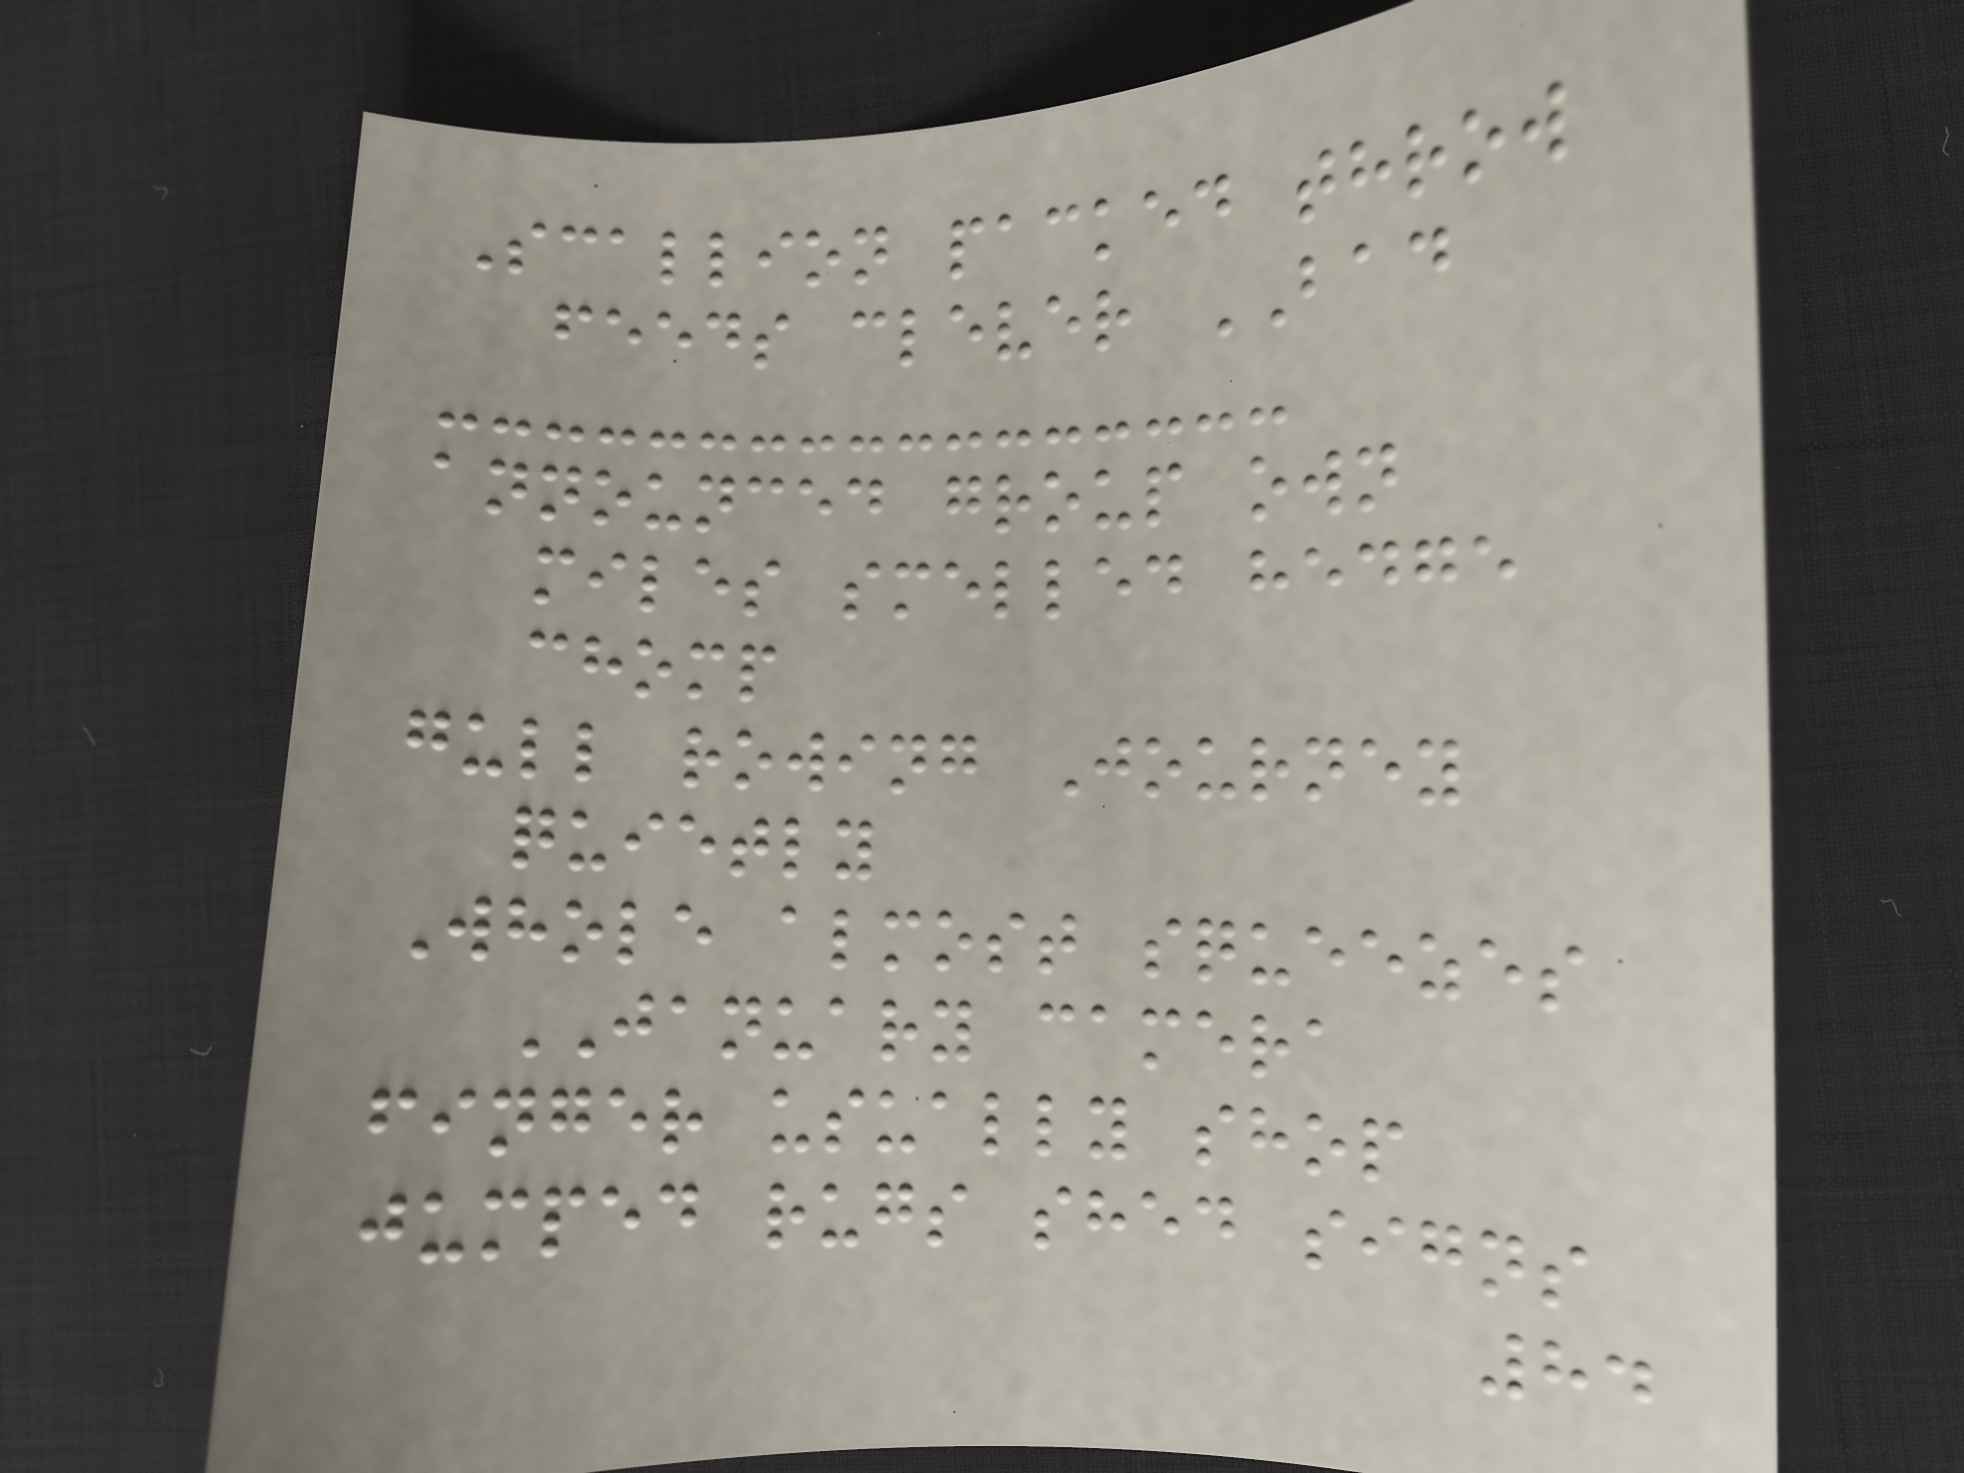Scallion packed throw
feeds clever BAD
announced group own
miles smelled hedge
chomp
gull rowing Journey
quietly
Whole almost squeezes
JANUARY camera
finger usually shop
jumped rugs shed signs
84
